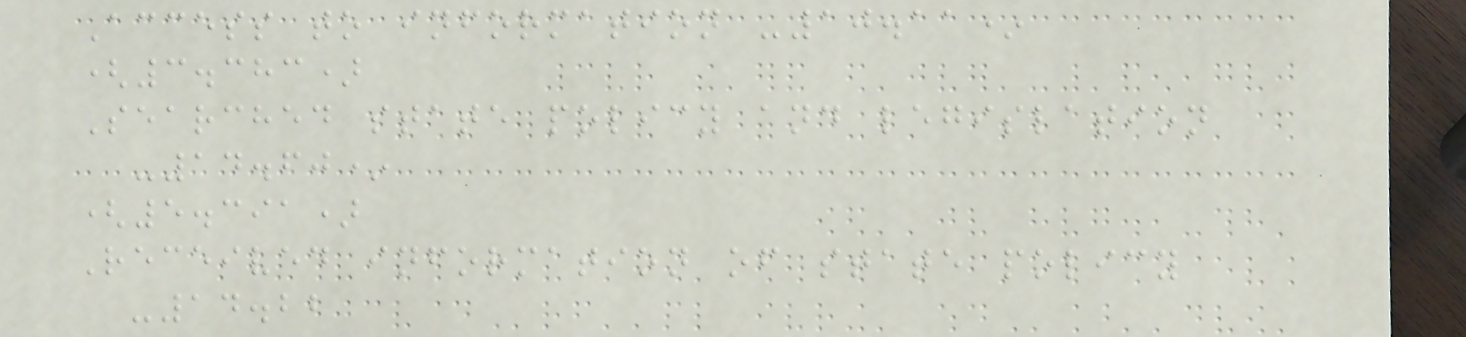Access to information -10.11*
(3.383)
Searched state policy and legislation
-14.60*
(5.391)
Received information of state policy
-14.22
